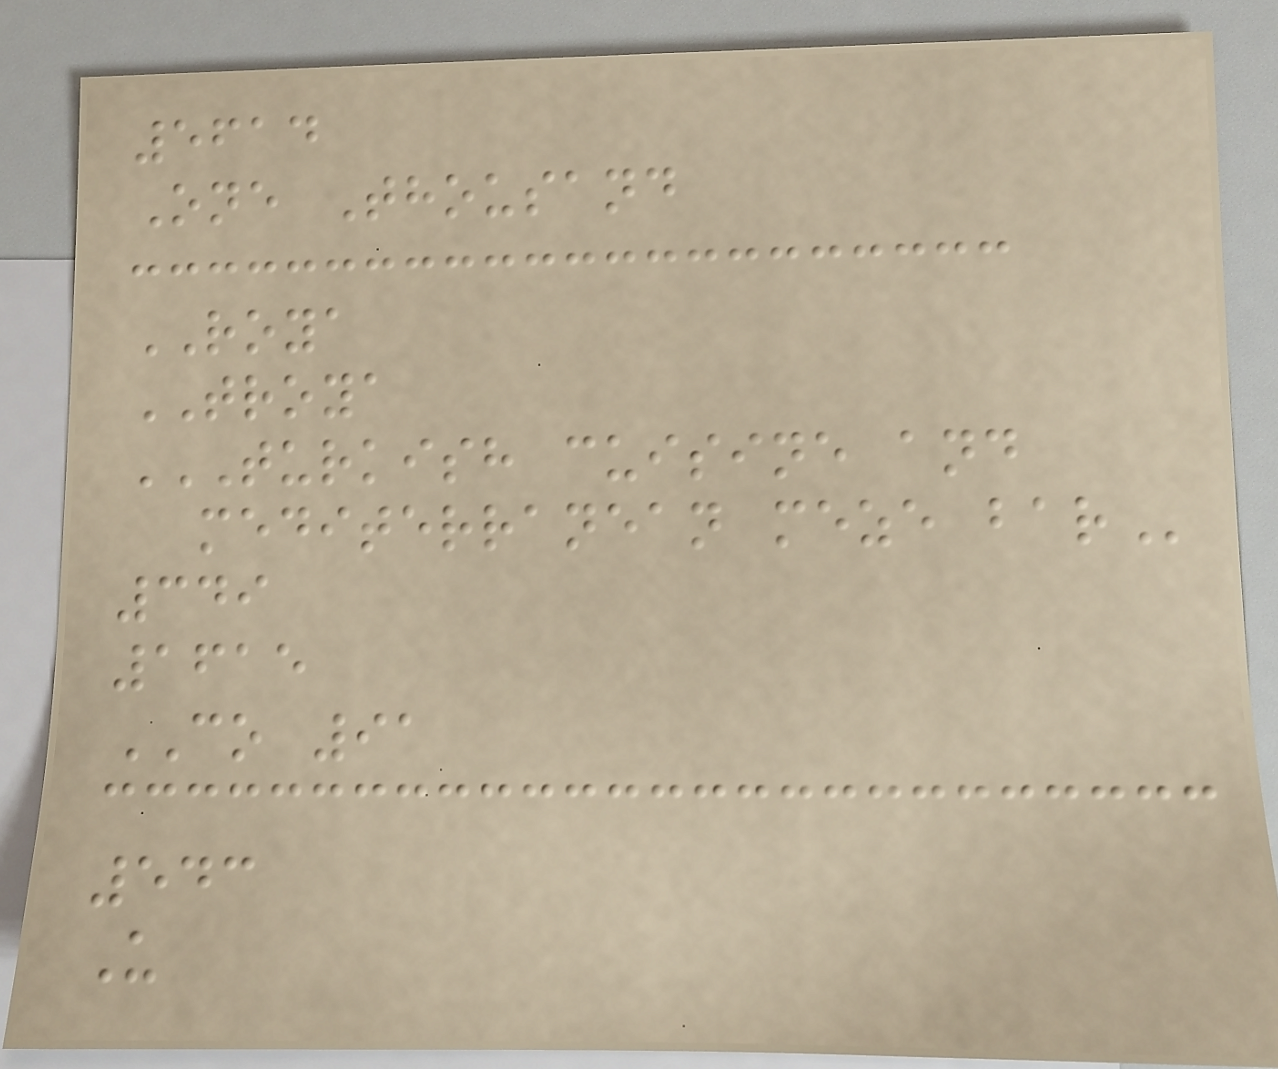5614
One Thousand
ROYA
TROYA
TURKISH CUISINE AND
MEDITERRANEAN MEZE BAR
349
1615
CO 91
543
U
